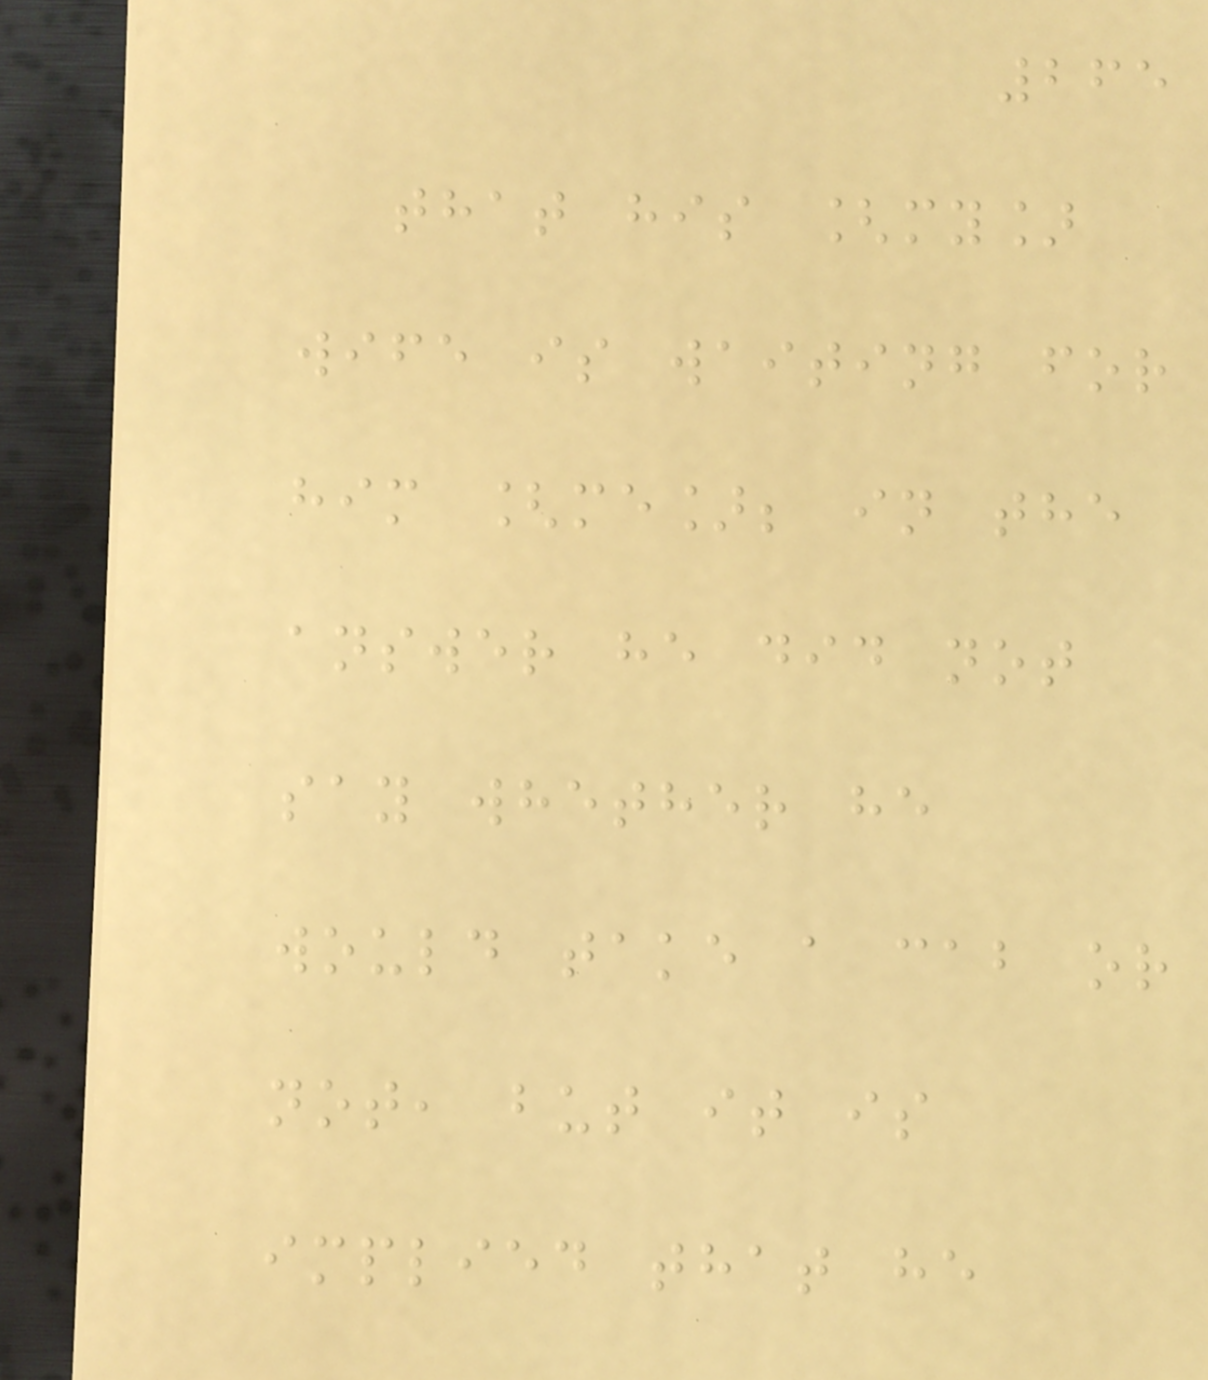265
that his [my]
wife is waiting for
him [me]; in the
answer he did not
say whether he
would take a cab or
not, but it is
implied that he
